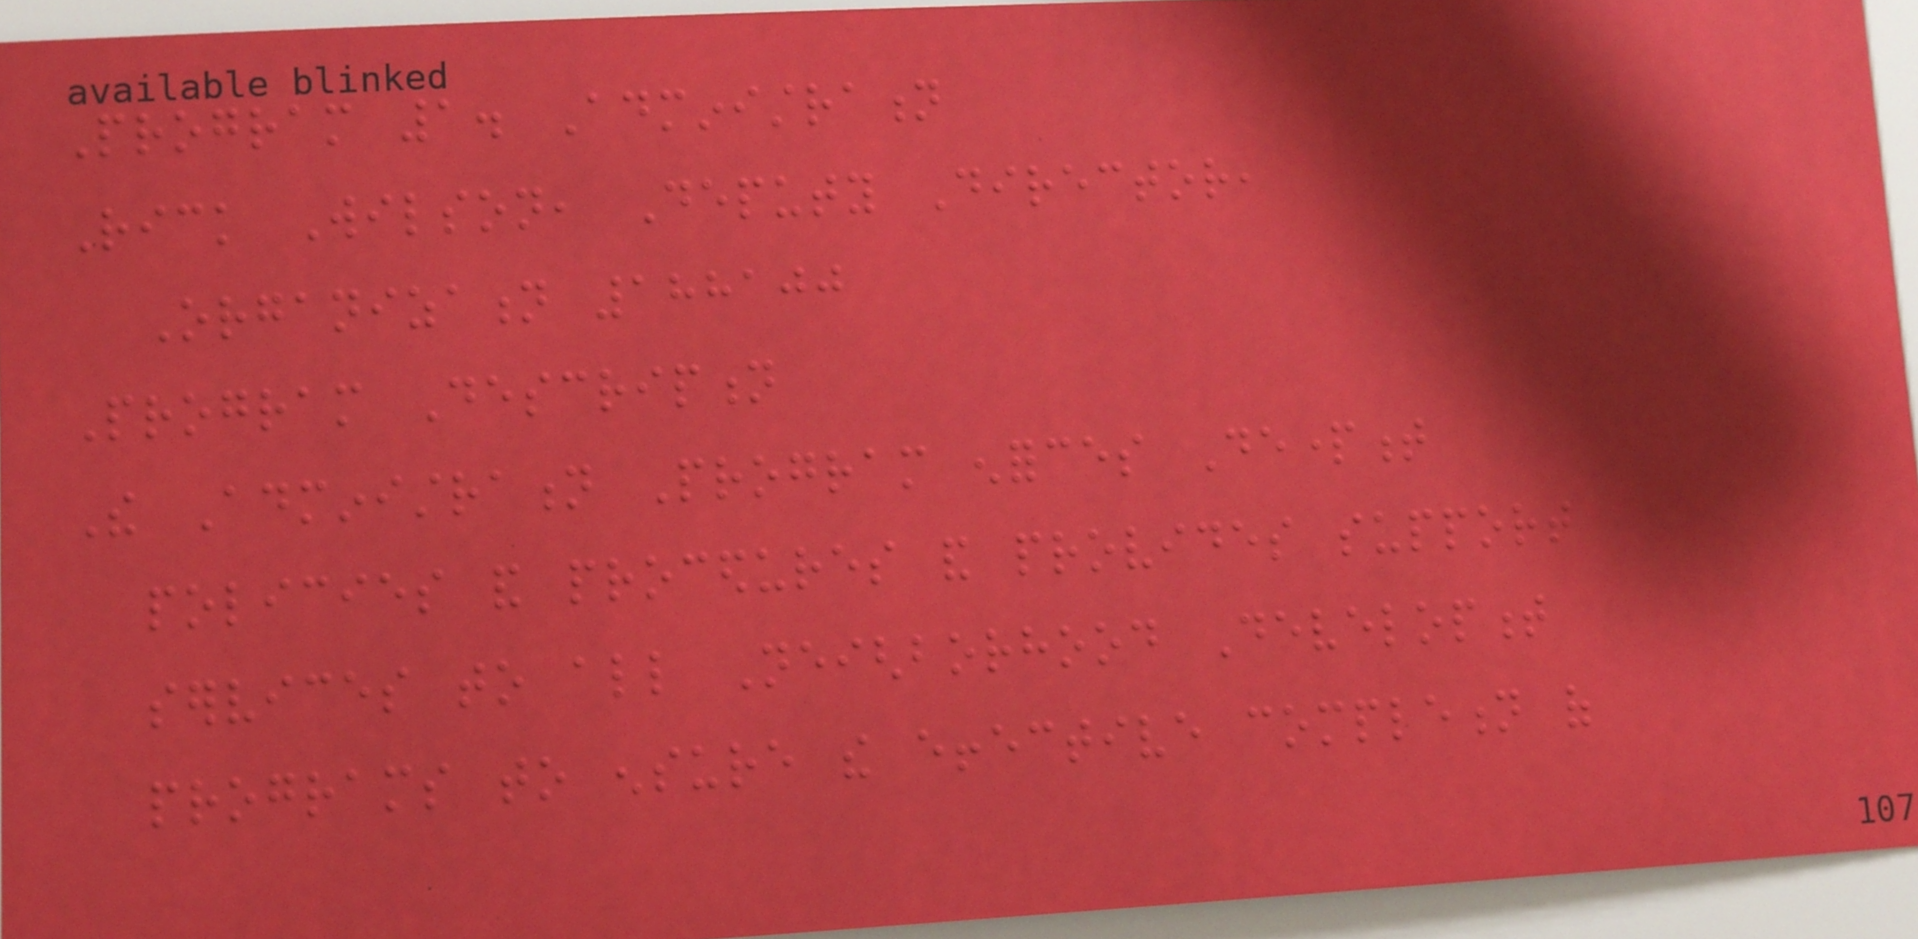Program 1. Administration
Rick Wilson, Deputy Director,
Organization 188100
Program Description
The Administration Program enforces Department
policies and procedures and provides support
services to all Neighborhood Development
programs to ensure the effective completion of
